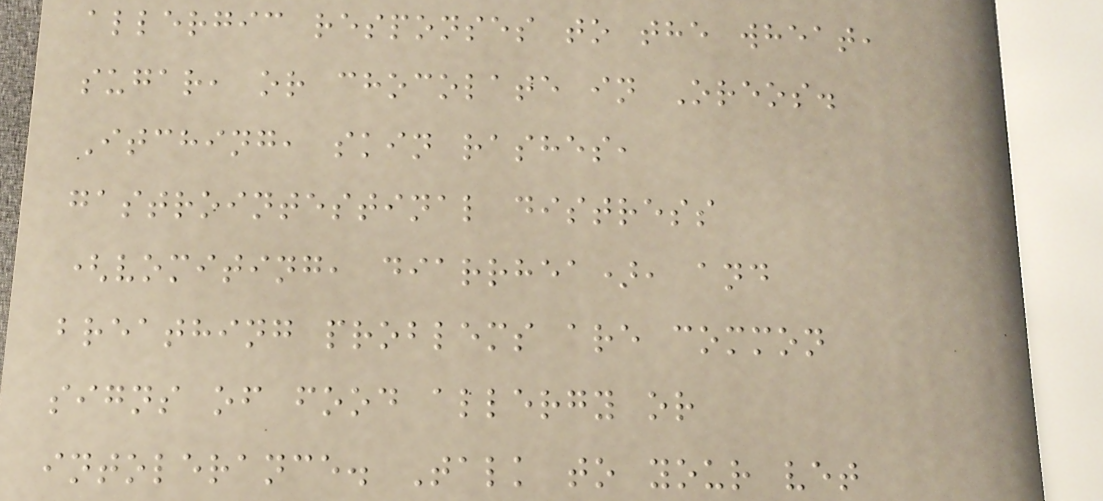allergic responses to the wheat,
sugar, or chocolate in Oreos.
Itching, skin rashes,
gastrointestinal distress
(vomiting, diarrhea), and
breathing problems are common
signs of food allergy or
intolerance. Talk to your vet
